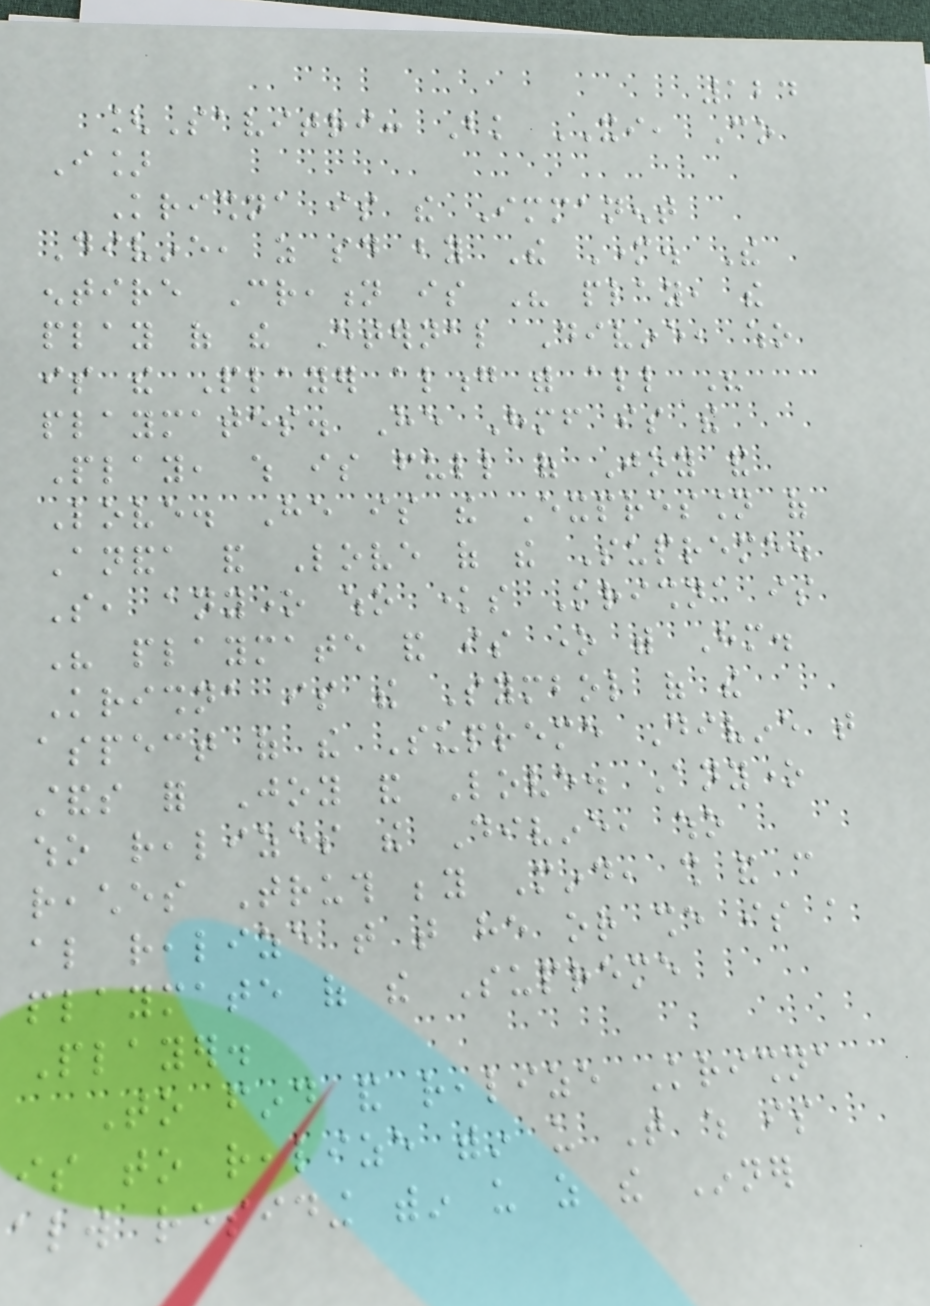124
[Savitri: Bk XI, Co
I]
Krishna is the Immanent
Divine, as said by The Mother. The
entire Creation is His play, the
play of the Eternal Divine, who
is the Player along with all His
playmates. He Himself is the
Play, which is full of Joy and
Love. He is the Expression of
Ananda and Love of the Supreme.
So, anyone who knows Krishna is
His playmate and is one with Him.
Krishna is the Symbol of the
aspect of the Supreme Divine that
stands for Joy and Love. Anyone
who realizes the Divine, who
reaches Truth beyond Mind, shall and can
also realize that that he or she is a
playmate of the Supreme
Player.
To find and realize Krishna
is to realize within us That which is
always residing within us as the Inner
